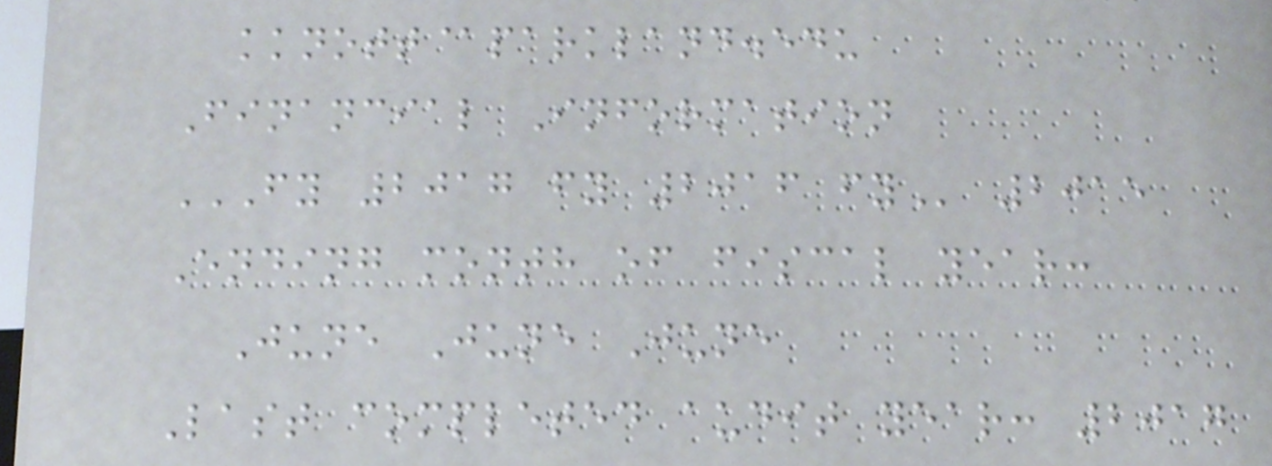kknott@parkland.edu
Financial Information
FY 2017 FY 2016 FY 2015
Ending month of fiscal year:
June June June
Last completed audit year: 2017
